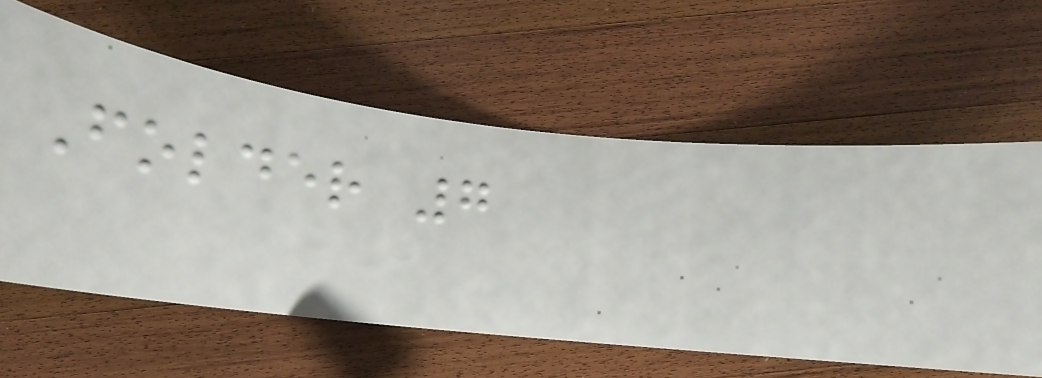Folder 7
